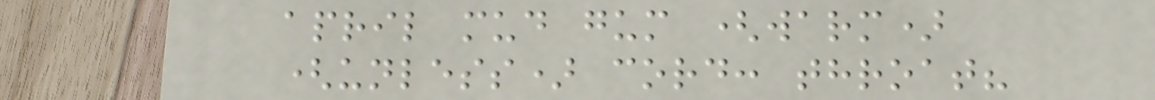april mud gum (warm)
(unless) cord: throat?
